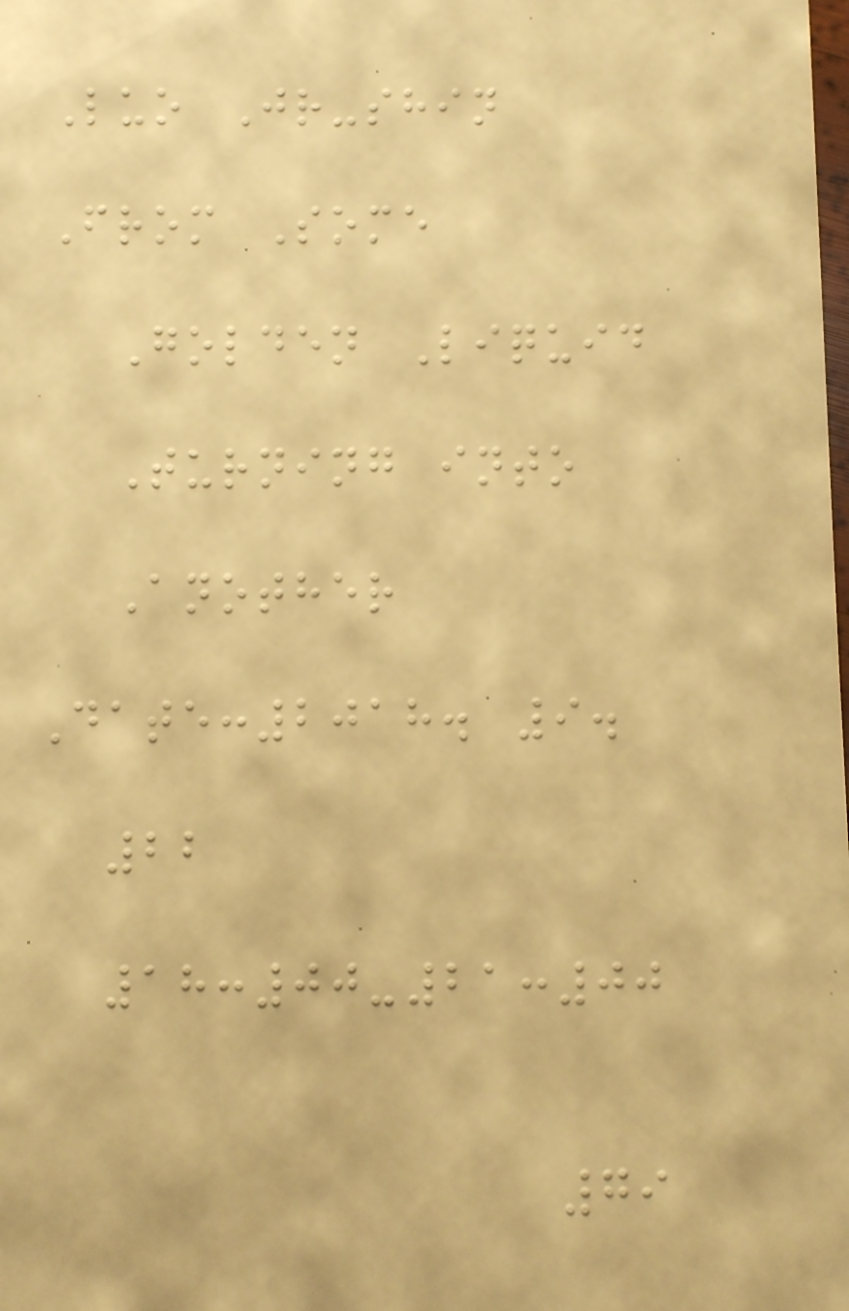Luo Jr-shin
From Some
Golden Liquid
Turning into
Another
Date:2018. 9.
22
18:00-21:00
79
